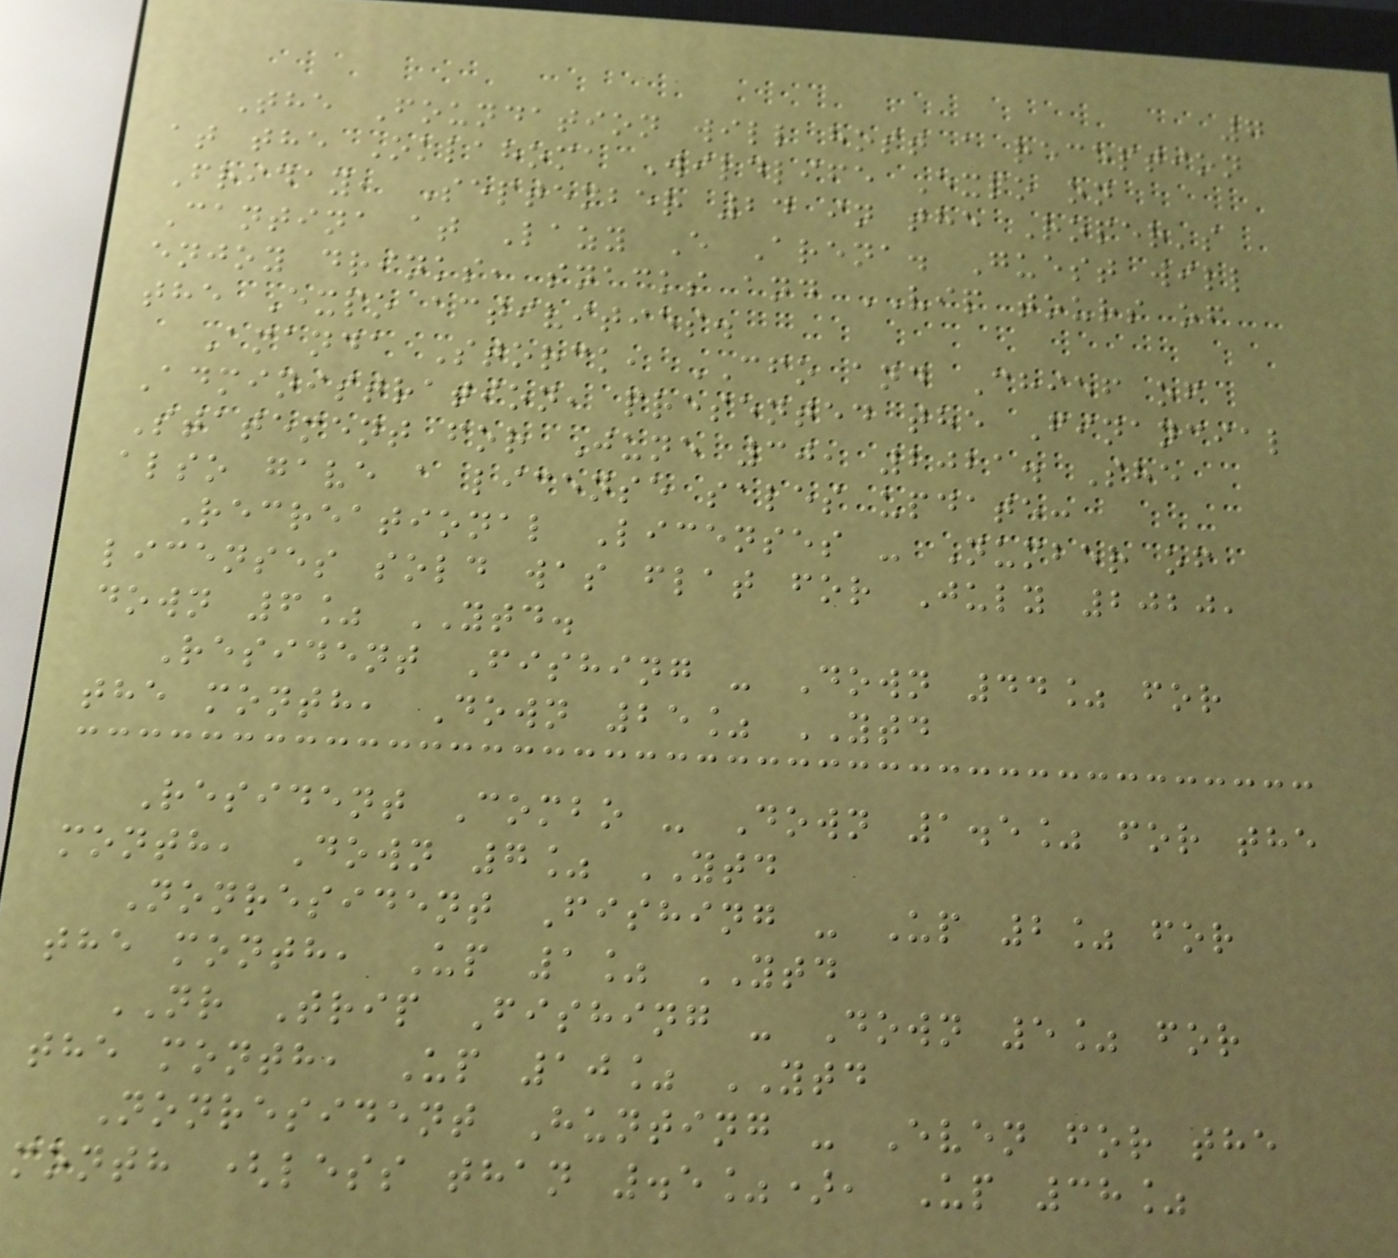7
The Foundation will host a reception
at the Oklahoma Wildlife Expo on
Friday, September 24 in the Roper's
Cantina at Lazy E Arena. Guest will
enjoy drinks, snacks and VIP tours of
the Expo activities.
Amanda Storck, CFO and Chief of
Administration, presented the Financial
Statement for June 30, 2021. She
also gave a license sales update:
Recreational Licenses - Number of
licenses sold was flat for July 2020,
down 6% YTD.
Resident Fishing - Down 44% for
the month, Down 25% YTD
Resident Combo - Down 1.5% for the
month, Down 7% YTD
Nonresident Fishing - Up 2% for
the month, Up 1% YTD
NR Trip Fishing - Down 5% for
the month, Up 10% YTD
Nonresident Hunting - Even for the
month (less than .5%), Up 38%
